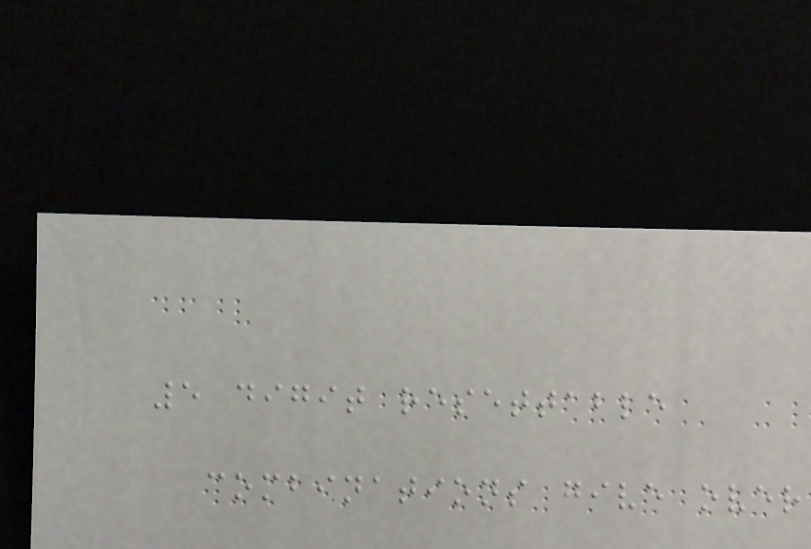5 digit resettable
combinations give over
